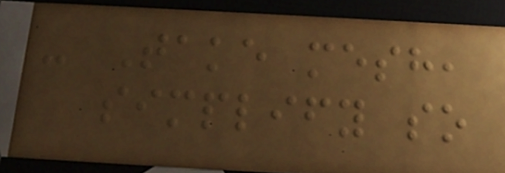- Take mesh,
simplify so
